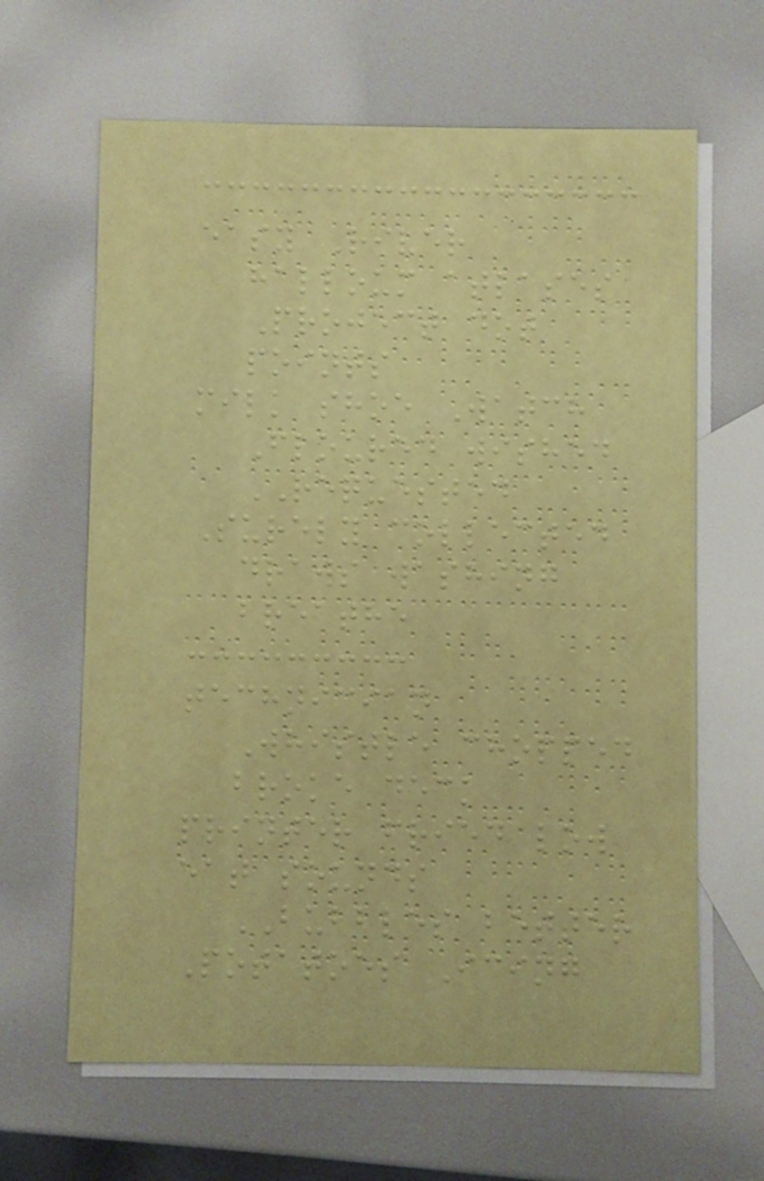easy River
halloum atlases
Project dot
points
milk shoe Watch
Floured wished
REQUESTED
Surely collected
draws washing
breathe
technician
Whistle chopped
broke deck
printer fried low
eat sounds
BUBBLES better
Potatoes Icing
